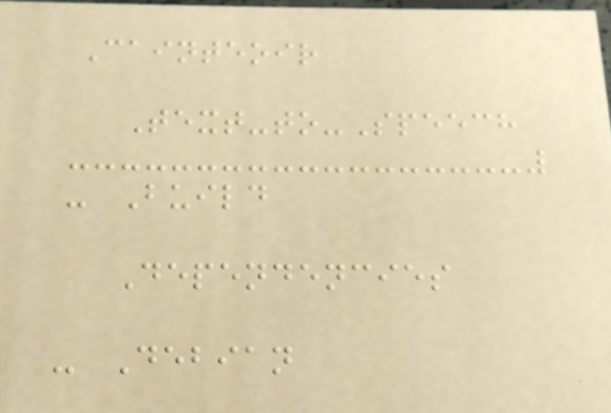Cainteoir
Text-to-Speech
- Build
Dependencies
- Debian
